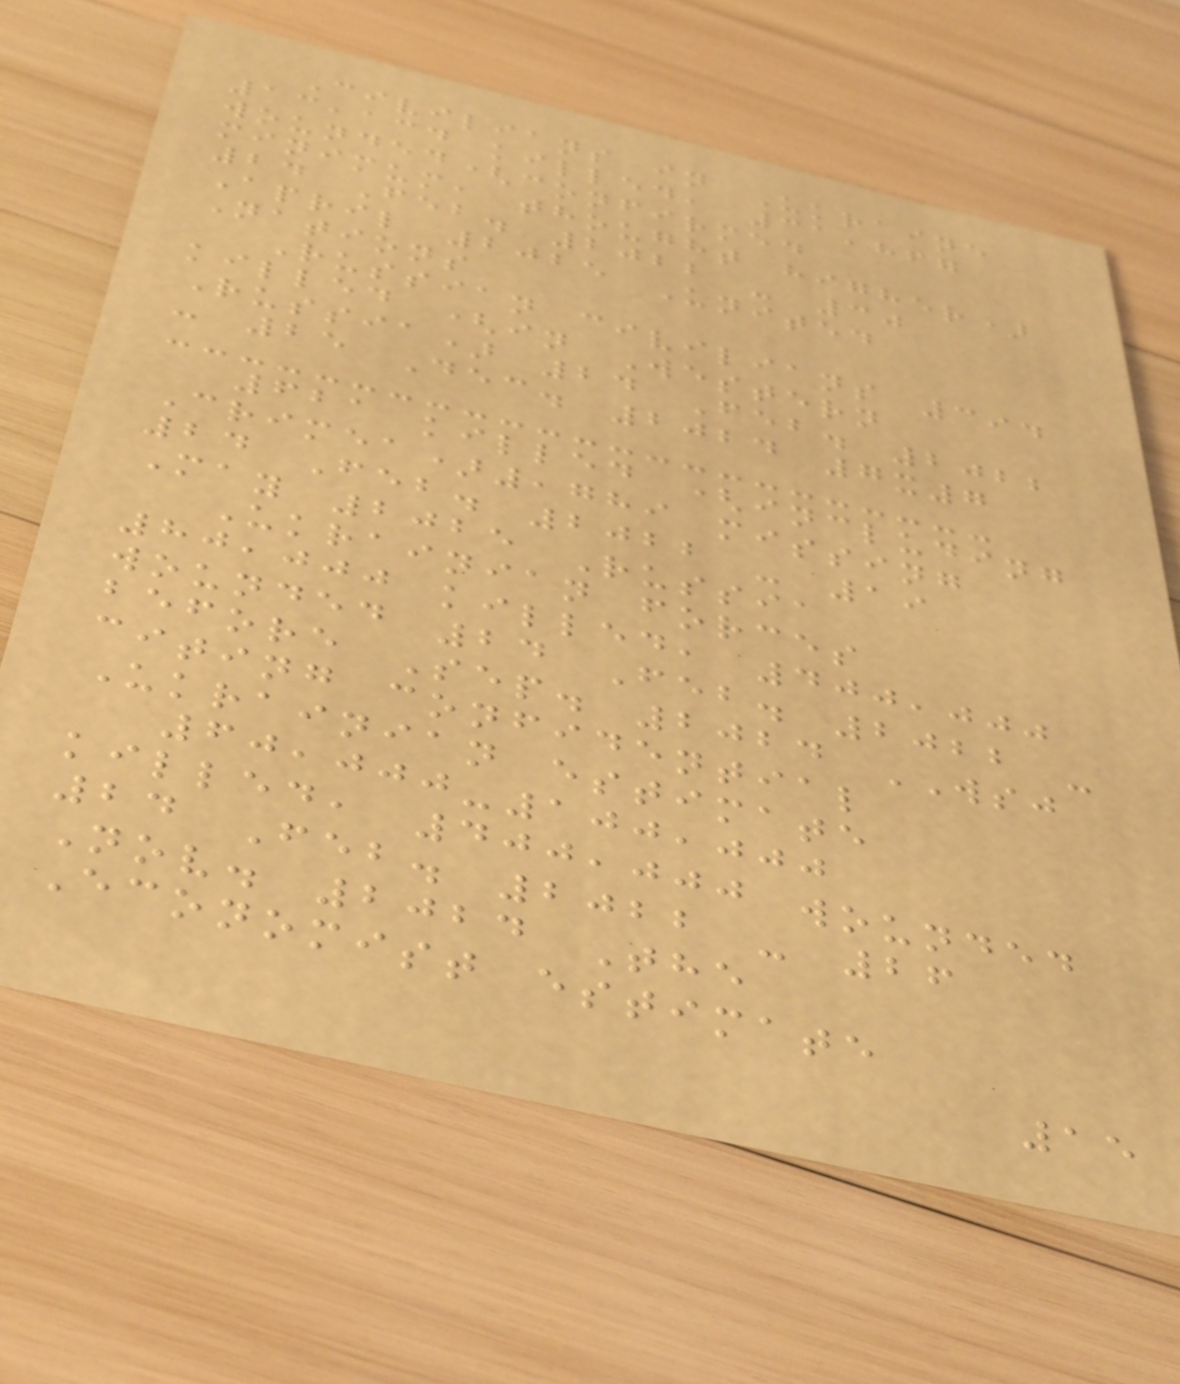Civilians in Ukraine
13,134 killed, 31,867
wounded(confirmed
minimum, thought higher)
24 Feb. 2022 - 30
April 2025 United
Nations
Russian civilians 394
killed (in Western
Russia) 24 Feb. 2022
- 25 Dec. 2024 7x7
621 killed (including
Crimea),789 missing
24 Feb. 2022 - 19
May 2025 Russia
Ukrainian forces
80,000 killed, 400,000
wounded 24 Feb. 2022 -
before Sep. 2024 WSJ
citing confidential
Ukrainian estimate
60,000-100,000
killed, 400,000 wounded
24 Feb. 2022 - 26
Nov. 2024 The
Economist estimate
15
